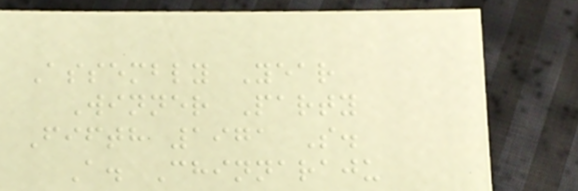Assembly Year
Winner Party
Fifth 1971 S.
A. Chinnaraju
